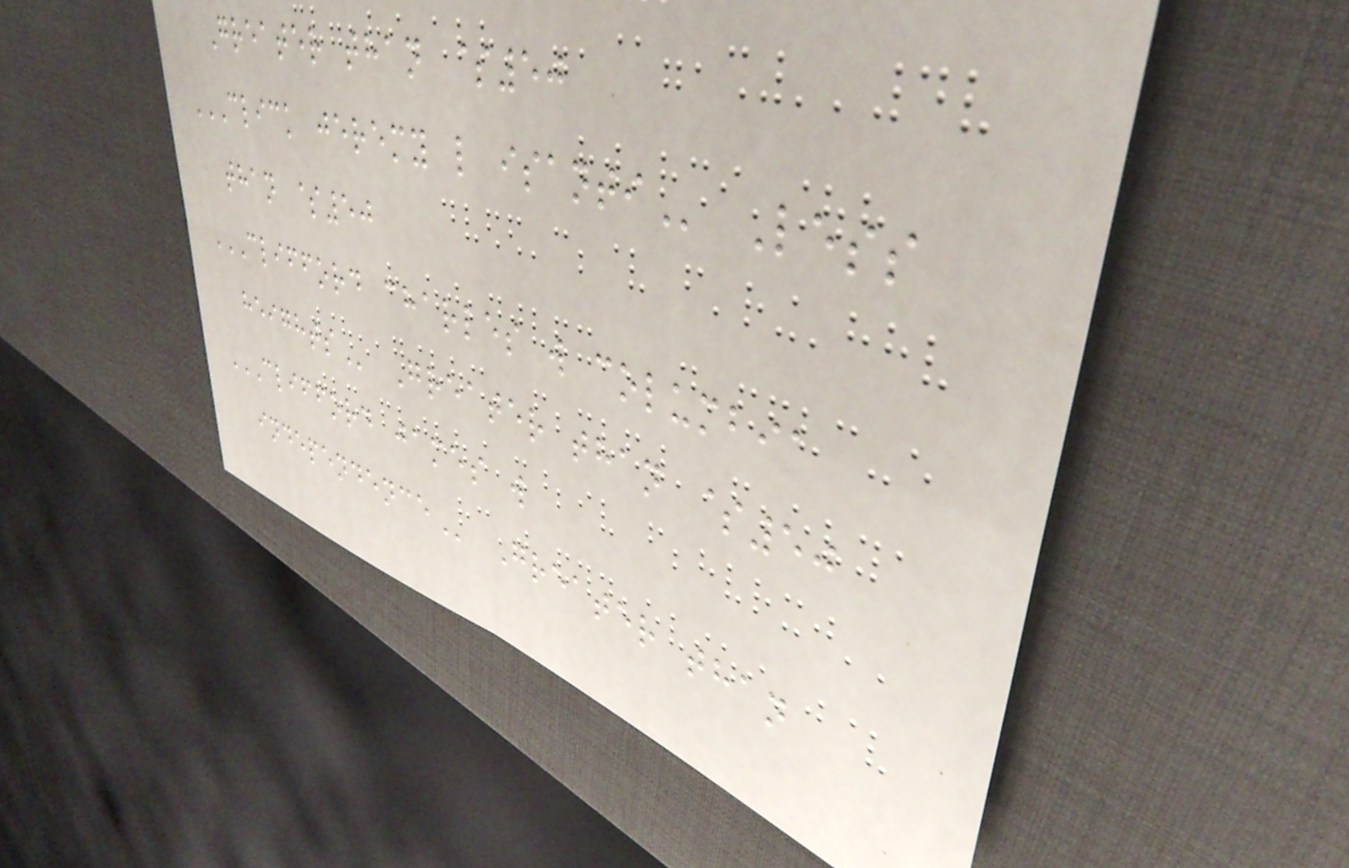Greater than $50
CLICK JEREMY L ISANTI Less
than $50
CLIFFORD CHARLES W COLUMBIA
HEIGHTS Greater than $50
CLIFFORD JAMES W
INDEPENDENCE Greater than
